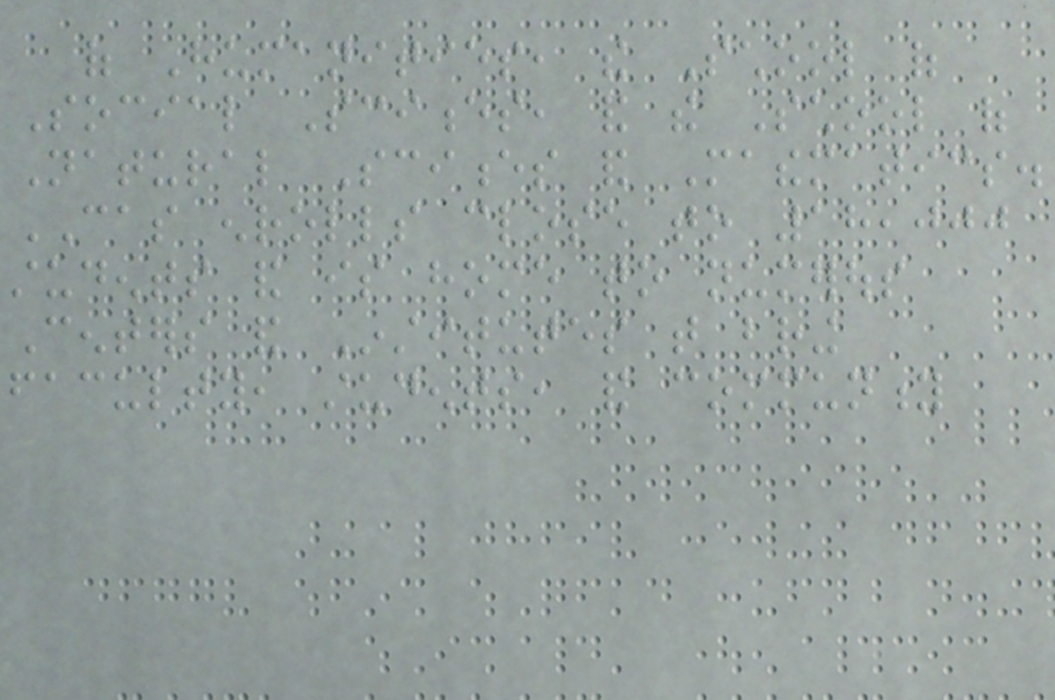of Humanities, the School of
Social Sciences, and the School of
Natural Sciences and Mathematics.
CAS enrolls close to 18,000
students and is home to numerous
Centers and Institutes that bring
faculty, students, and community
